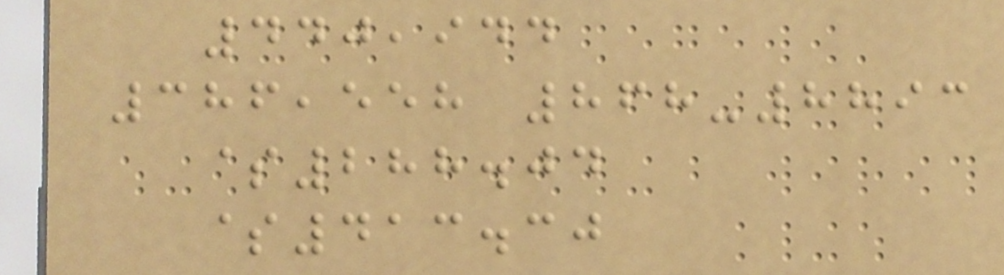440,944
386,558 868-8893
$288.04
$413.30
